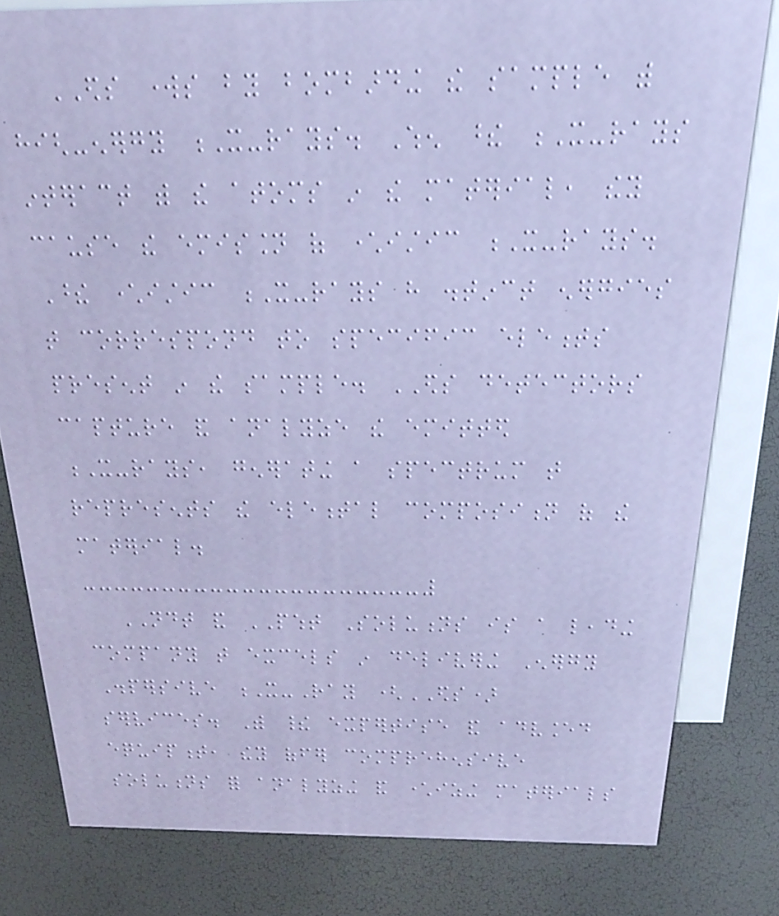EDS works by bombarding the sample with
high-energy X-rays. When these X-rays
interact with the atoms in the material, they
cause the emission of characteristic X-rays.
These characteristic X-rays have distinct energies
that correspond to specific elements
present in the sample. EDS detectors
capture and analyze the emitted
X-rays, generating a spectrum that
represents the elemental composition of the
material.
NDT and PWHT Solutions is a leading
company that excels in delivering Energy
Dispersive X-Ray (EDS)
services. With their expertise and advanced
equipment, they offer comprehensive
solutions for analyzing and characterizing materials
